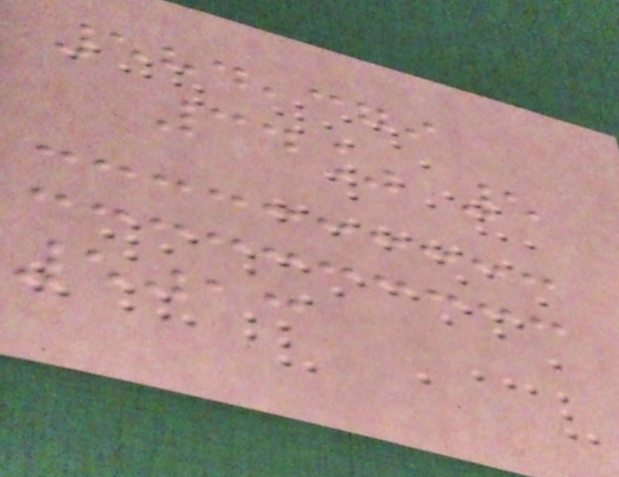584,379
34% 5
5013
